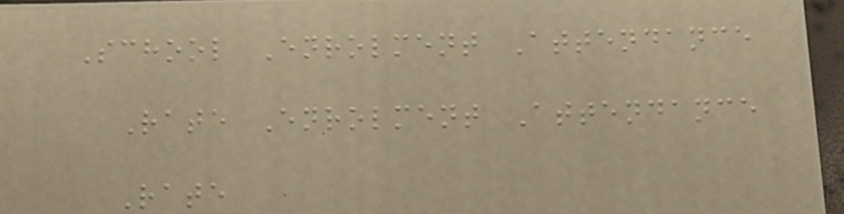School Enrolment Attendance
Rate Enrolment Attendance
Rate
